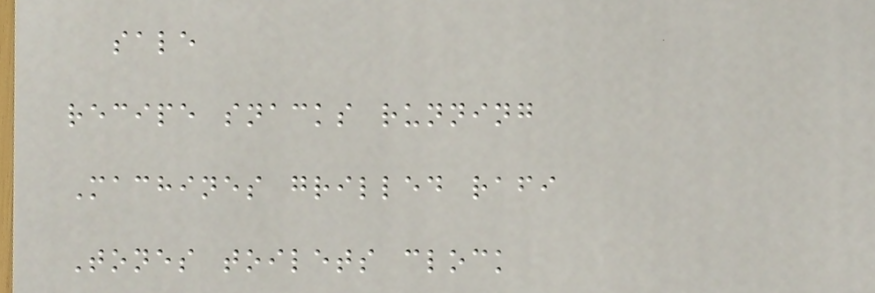sale
recipe snacks running
Machines grilled rafi
Tones toilets clock
